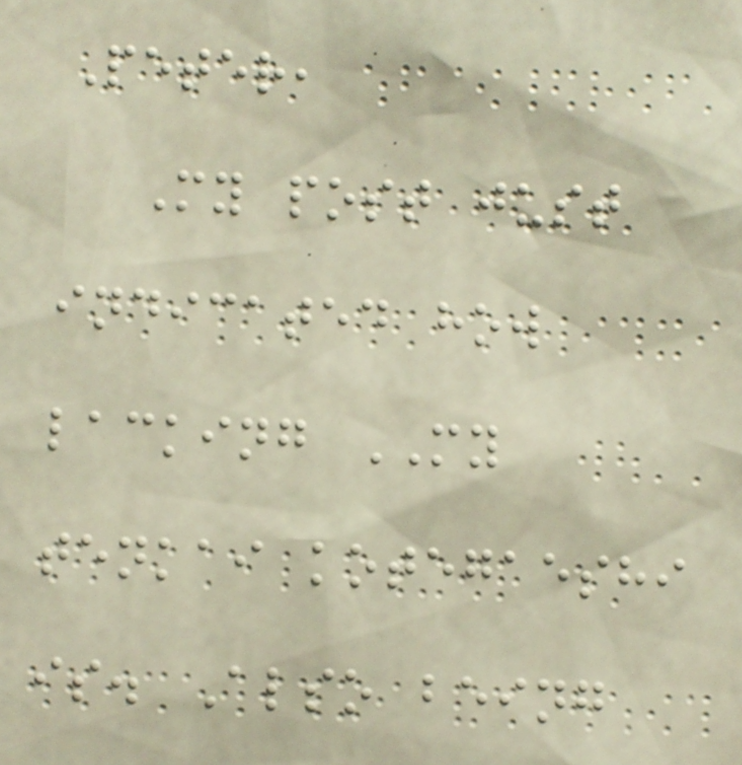Peter,
My post just
indicated how
lacking MY
tenkai kotegaeshi
is. Also being
